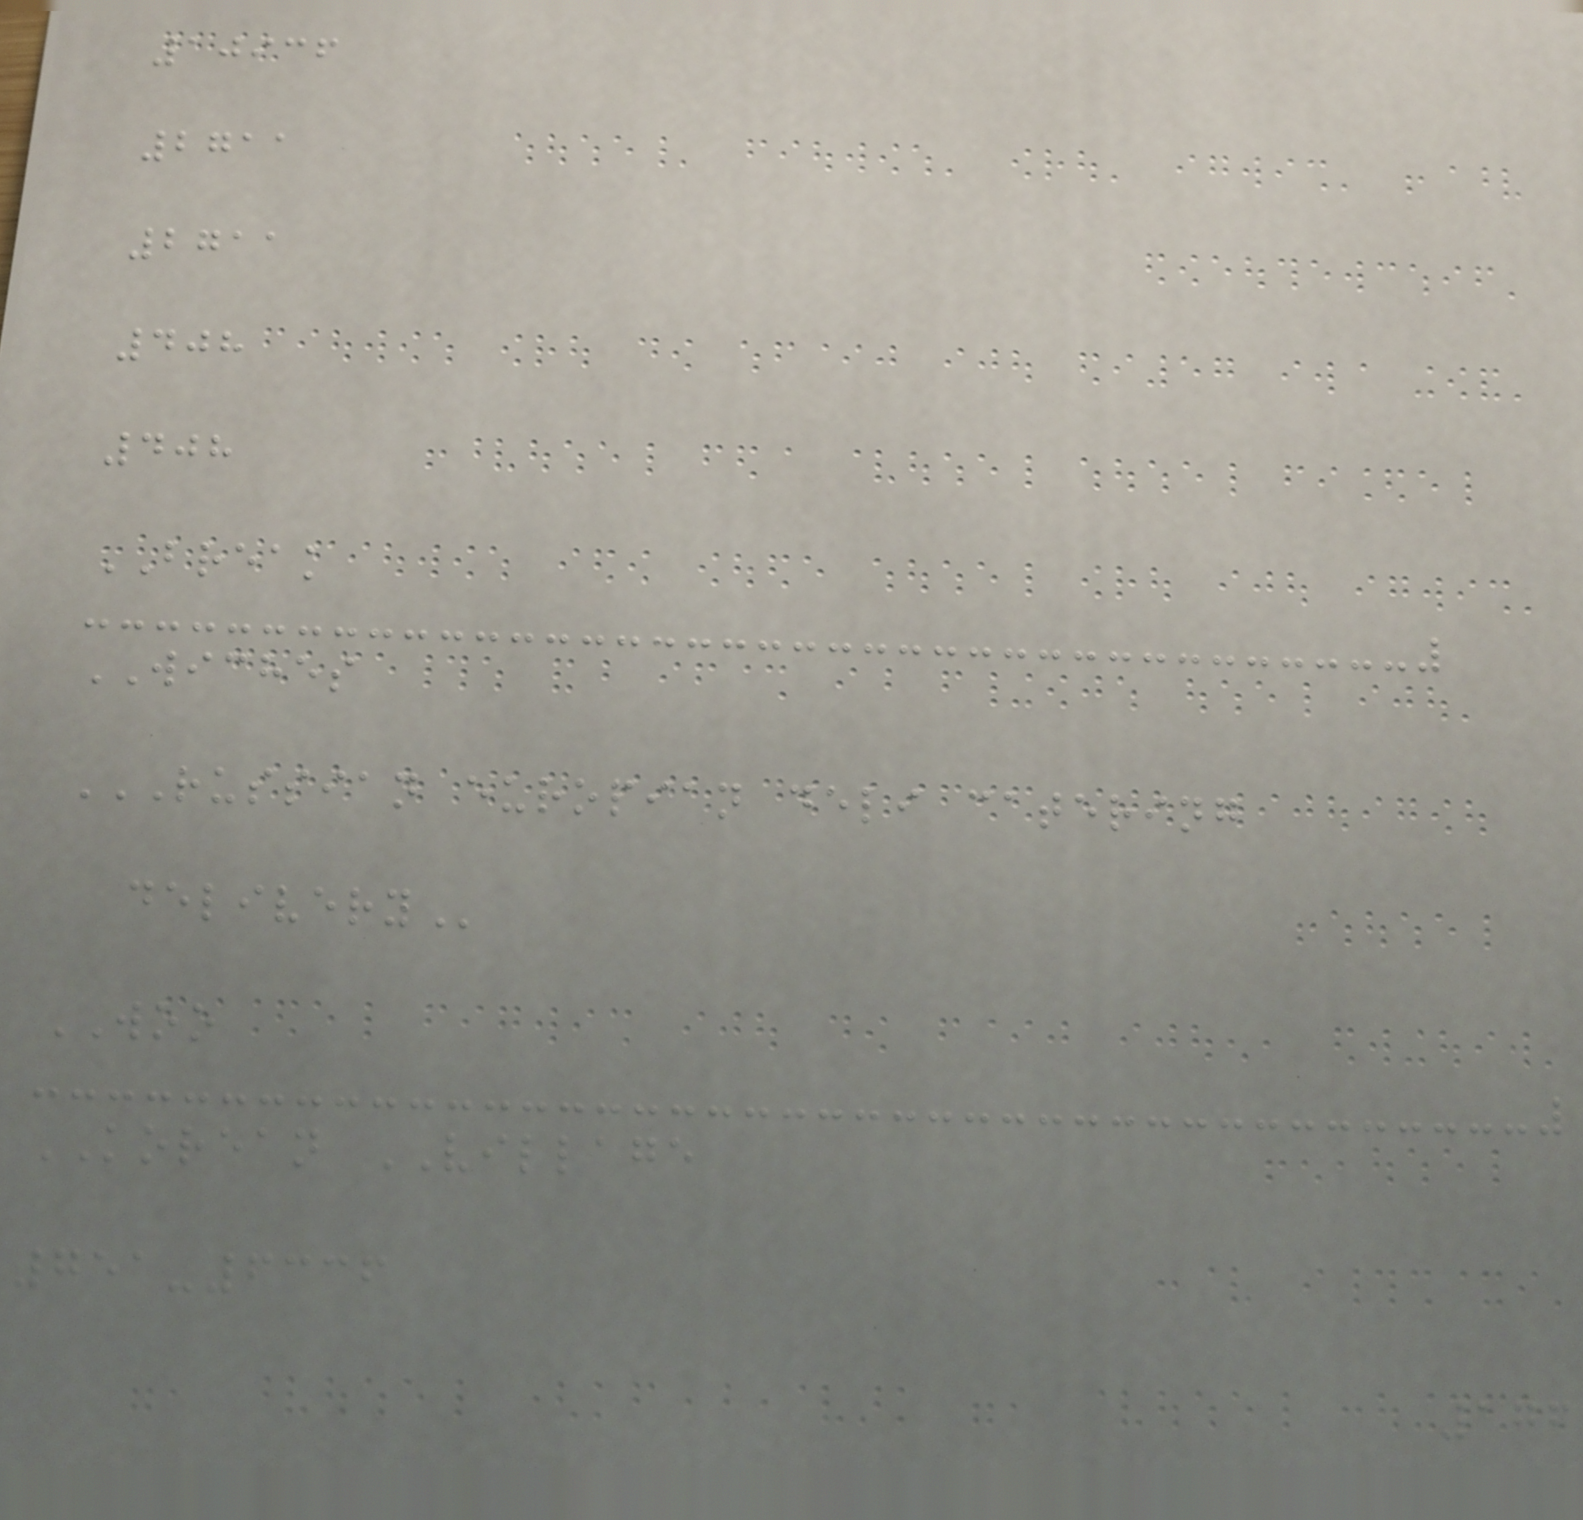10936
2711
2711
408
408
BREAK
WICHES
RUSSIAN EUROPIAN DELI CATERING
DELIVERY
WOO
KOREAN VILLAGE
751-6336
176
